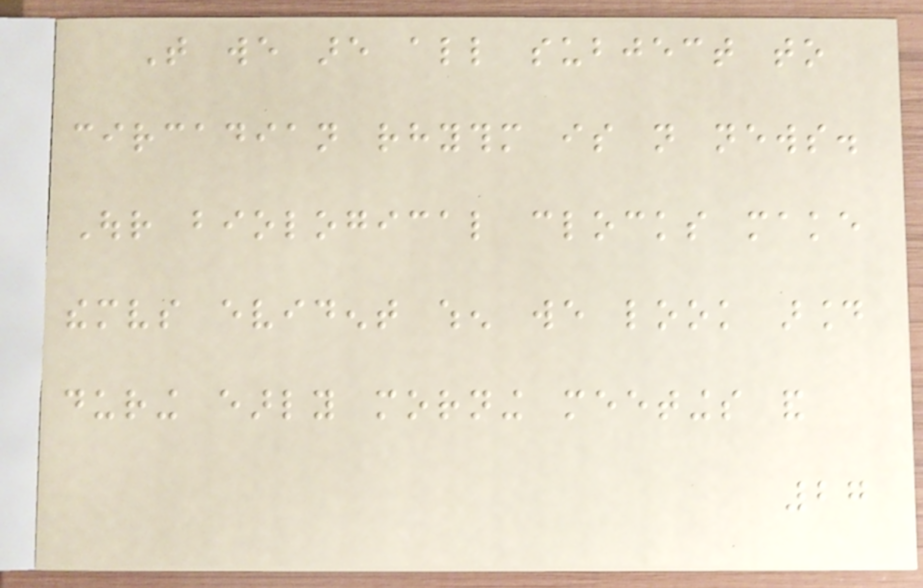That we are all subject to
circadian rhythm is not news.
Our biological clocks make
themselves evident when we look around
during early morning meetings and
27
